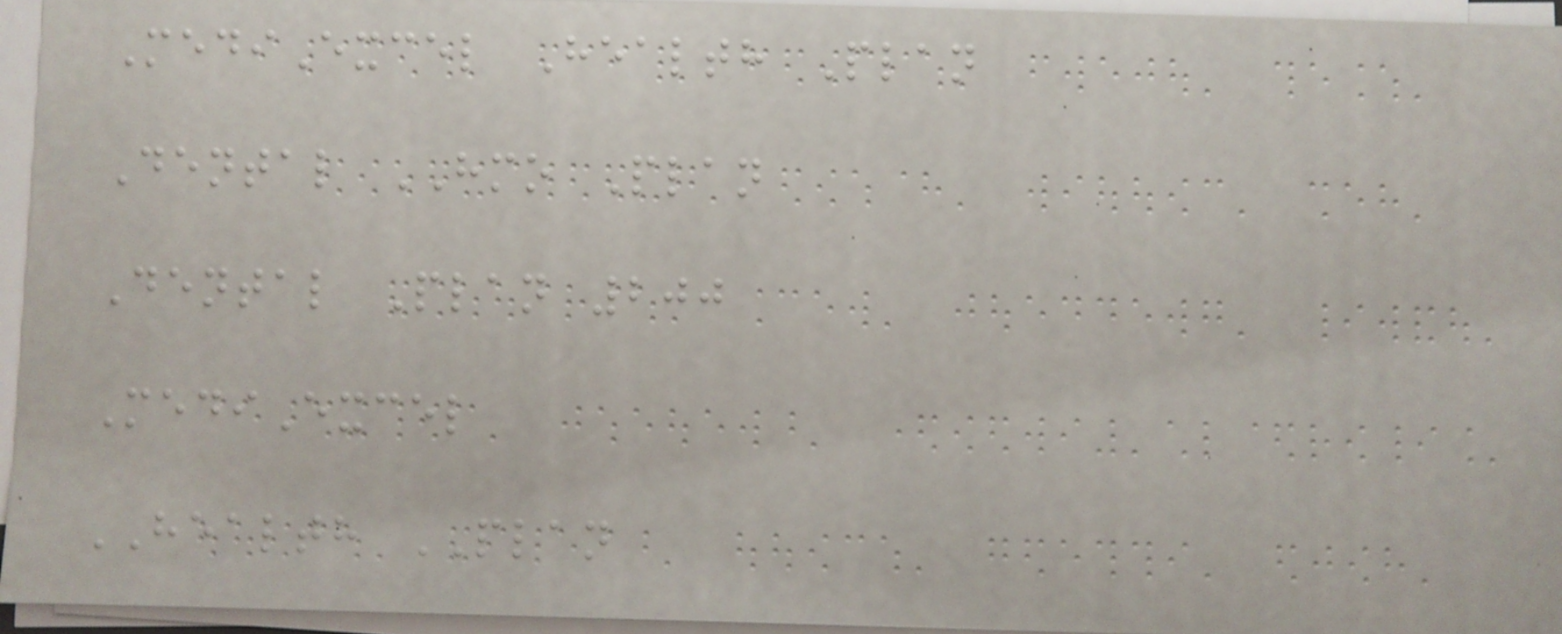MediExcel Health Plan
Dental HMO Plan
Dental Plan 200
MediExcel
HEALTH PLAN
